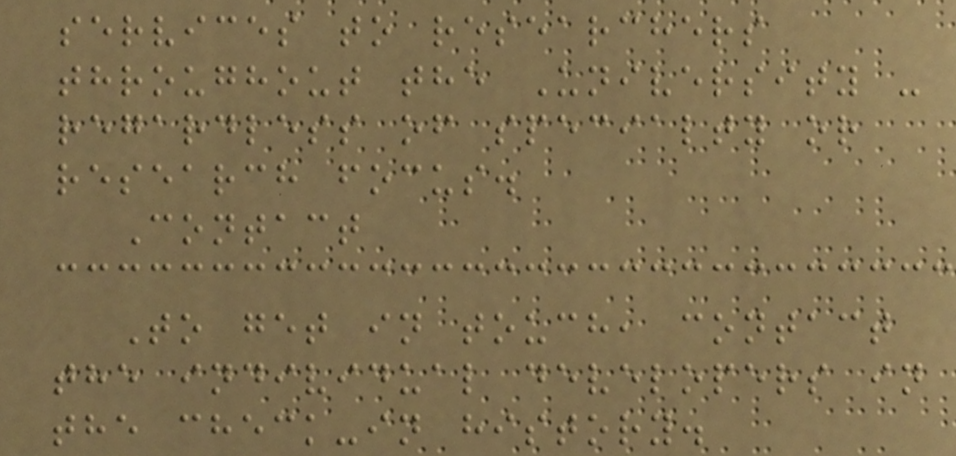services to researchers
throughout the University -
regardless of specialty or
research focus.
Contact
To get in touch, contact
the individual developers in
the check-in history.
